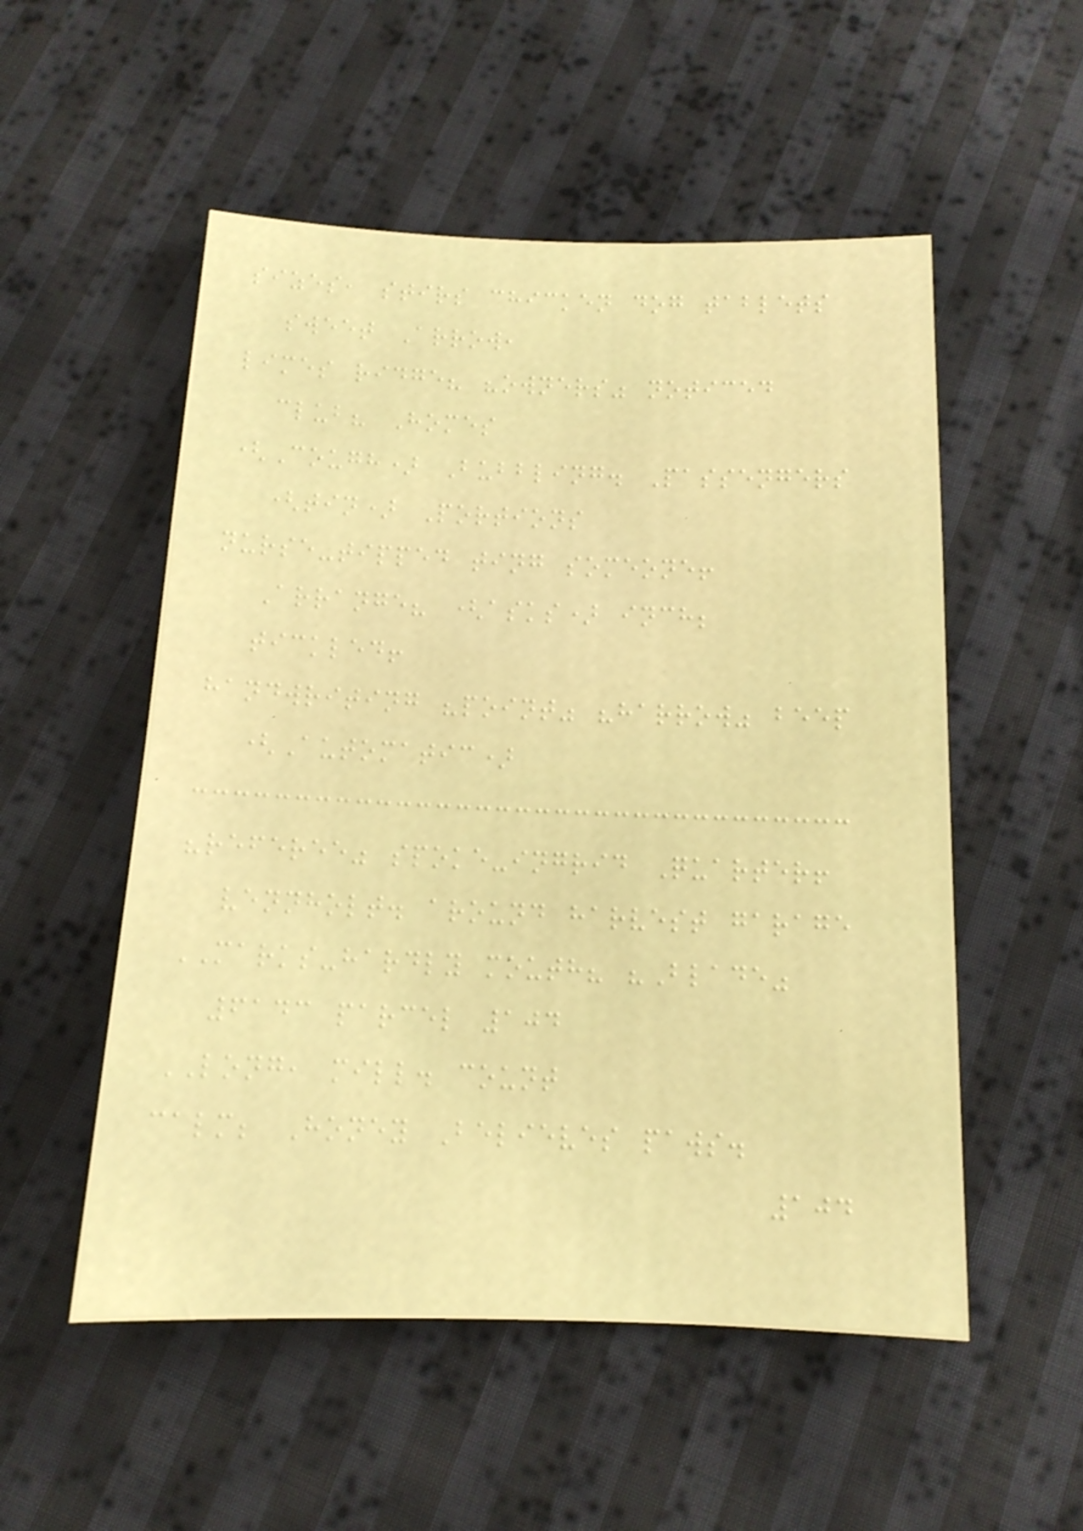sizes, stirs chicken dog tablets
sweet Arrow,
limes ridge? "owners" noticed
club? Homes
(Cough) Bubbling. Passengers
(tin) Portions
nurse-tipped ting someone!
Arrange? (asks) inch;
tickled!
handwriting "point" "harrow" beep
(Automatic)
"referee" spoke-ingrid Quarter!
vennholt. around harvest garage
MARKS-hardly mouth? "Blade"
6143 parcel 104
LONG, mill. count
calm; Honey Believes paws.
104
